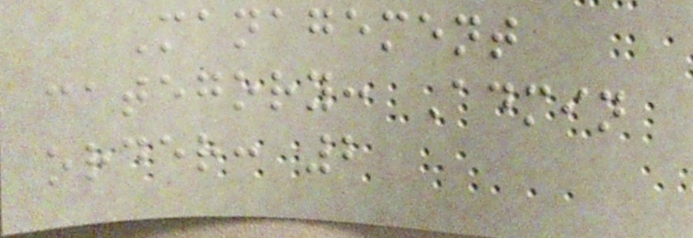Management
category: Admin
order: 2
